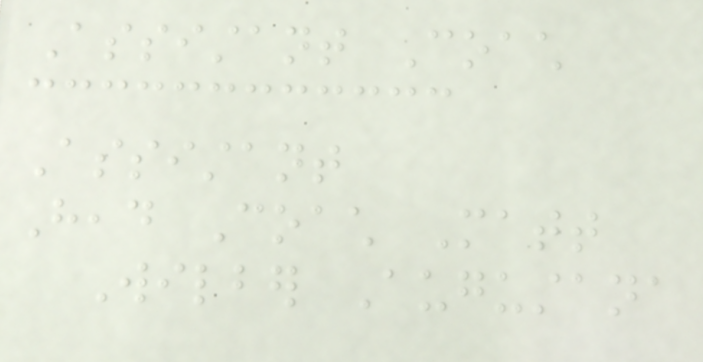Assistant Coach
Assistant
Head Coach Matt
Wilber Augustana
